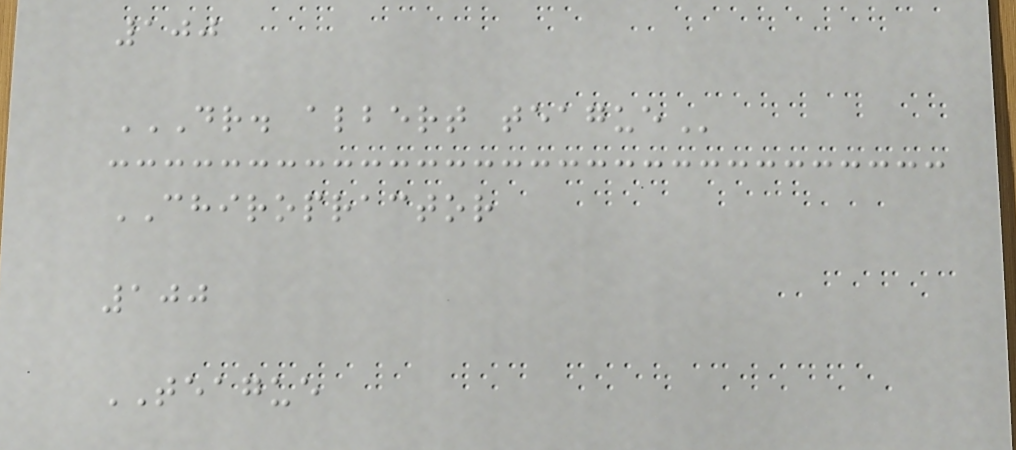100
DR. ALBERT TEAGUE
CHIROPRACTOR
100
TEAGUE
